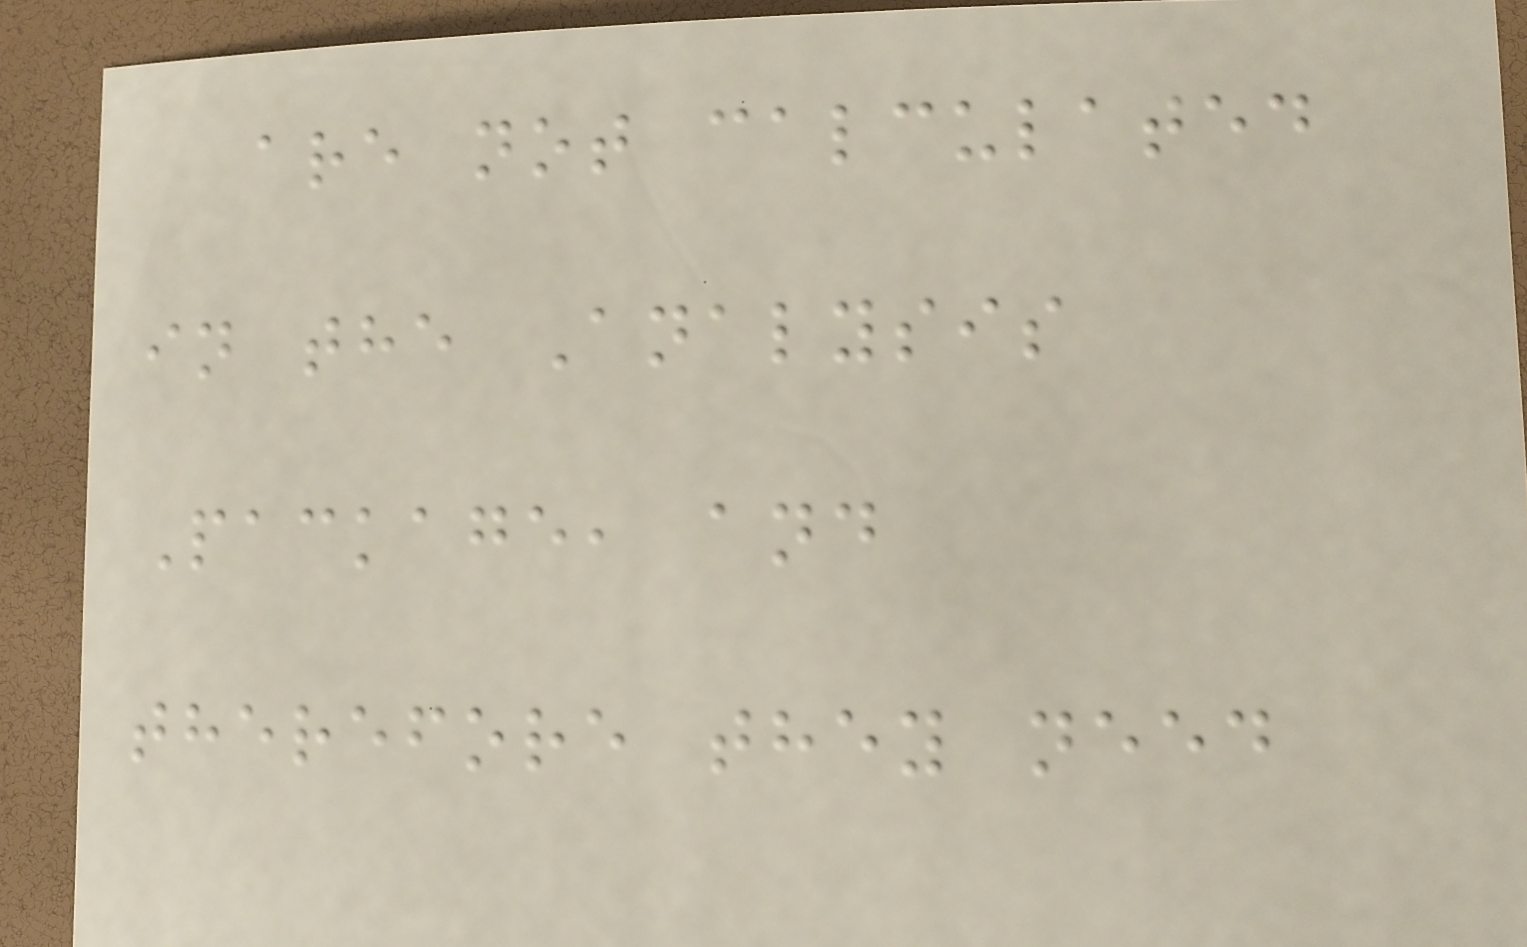are not calculated
in the Analysis
Package, and
therefore they need
